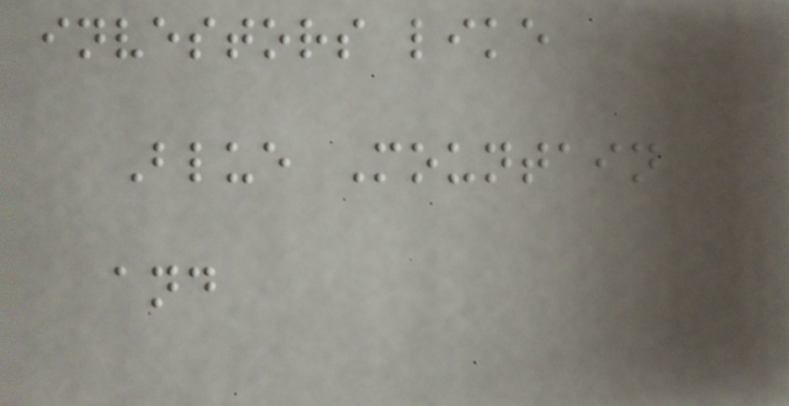investors like
Blue Mountain
and
